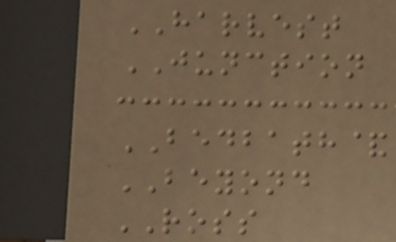HARVEST
JUNCTION
BEDBATH&
BEYOND
ROSS
